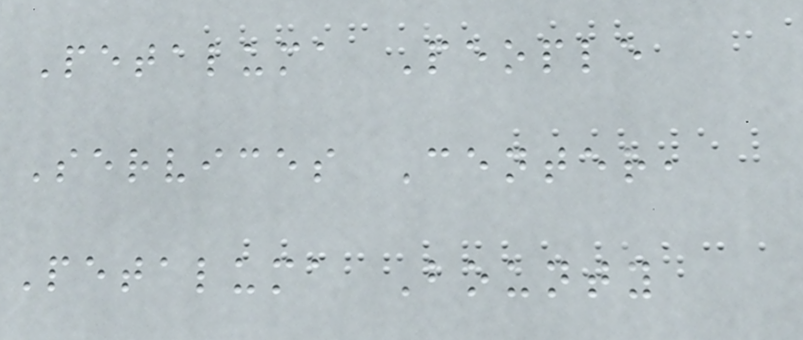Petaluma People
Services Center,
Petaluma Bounty
